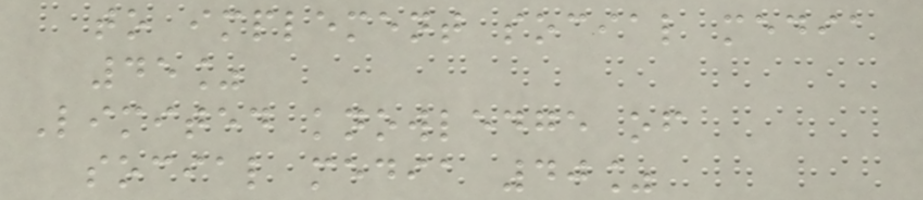to implement social media
45%
Limited knowledge of
social media 40%
